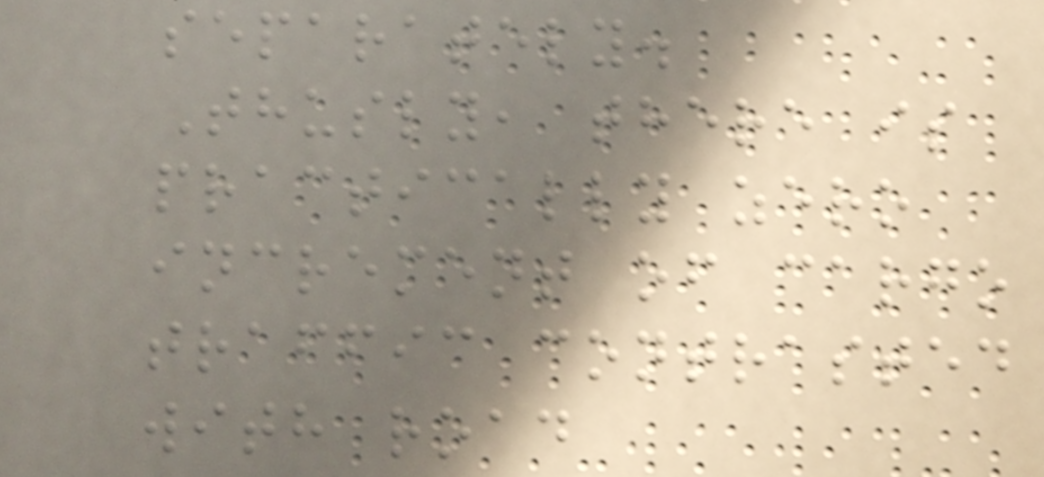separately.
Thusly, there is
practically zero
increment of cargo
traffic contrasted
with road
